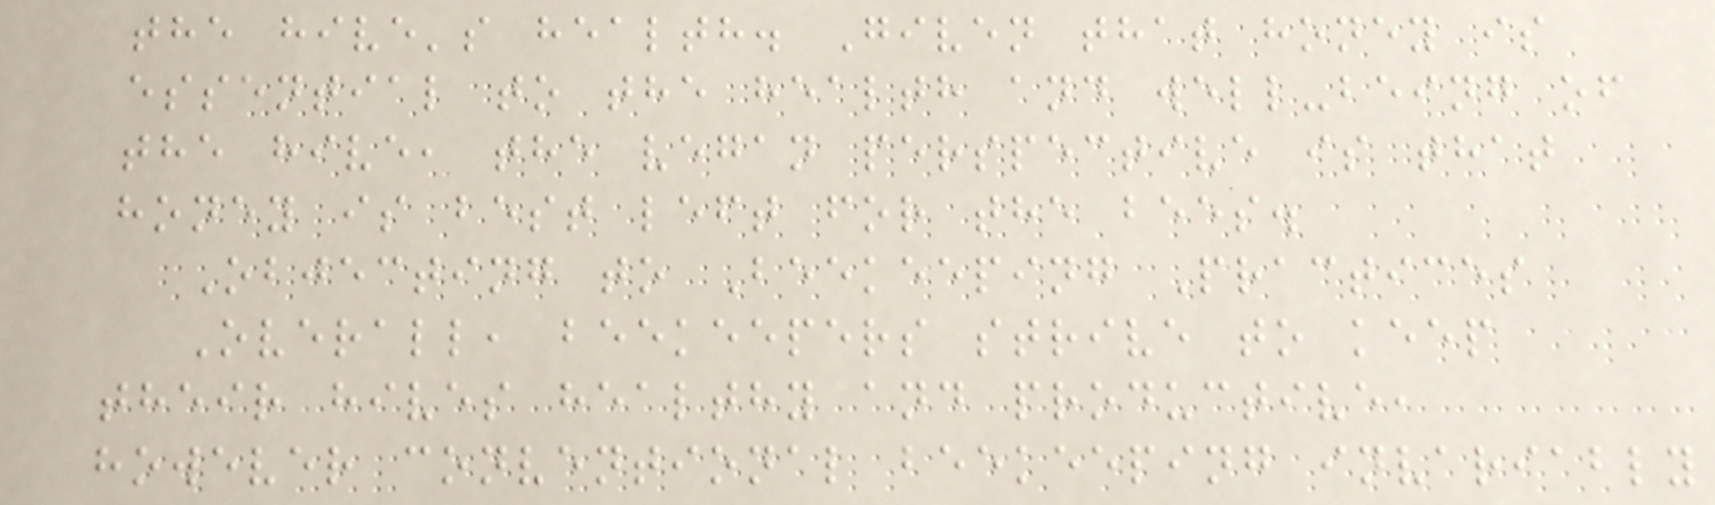the hive's health. Given that honey is
essential to the health and well-being of
the hive, the vegan perspective is that
honey is best left for the bees.
Objecting to Beekeeping Practices
Overall, beekeepers strive to keep
their hives healthy and productive,
however conventional beekeeping invariably
